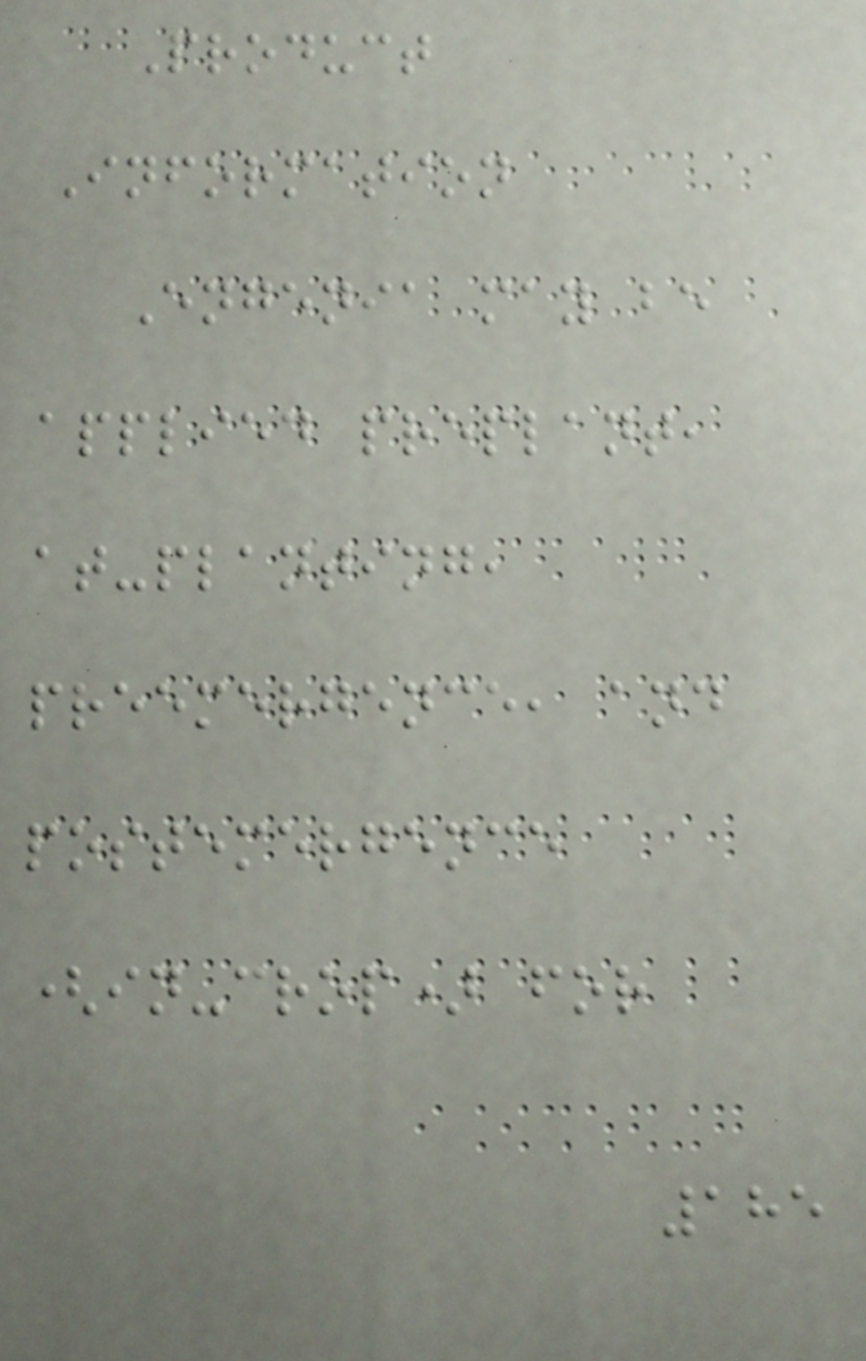Product
Information
Engenia may be
applied preplant,
at-planting,
preemergence, and
postemergence
(in-crop) for
185
